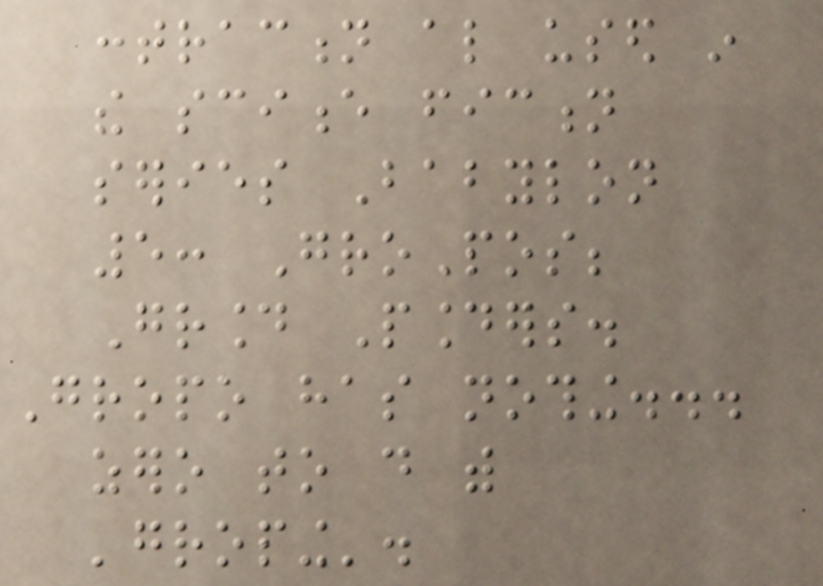contraction also used in
the science fiction
series Babylon
5: GroPos;
Ground Pounders.
Gropo has nothing...
zero to do with
'groping'.
